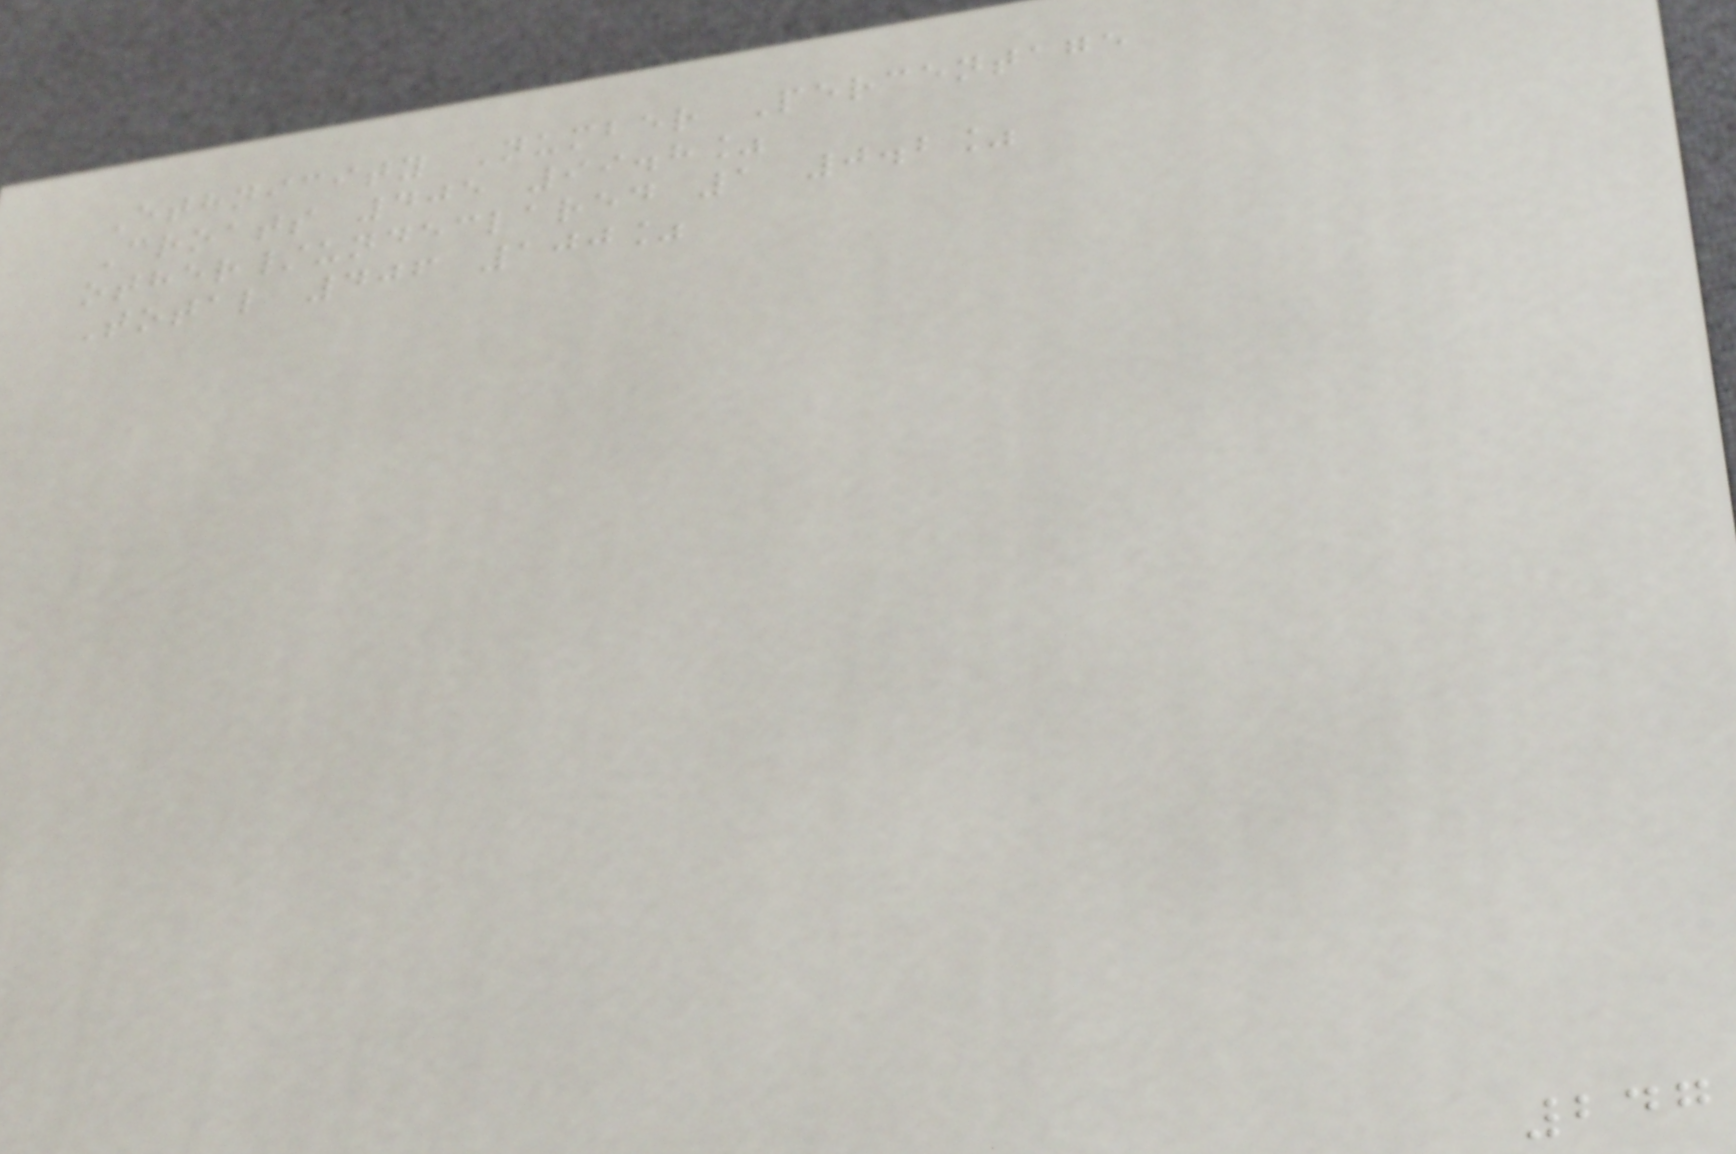Ethnicity Number Percentage
Croats 405 99.8%
other/undeclared 1 0.2%
Total 406 100%
247
